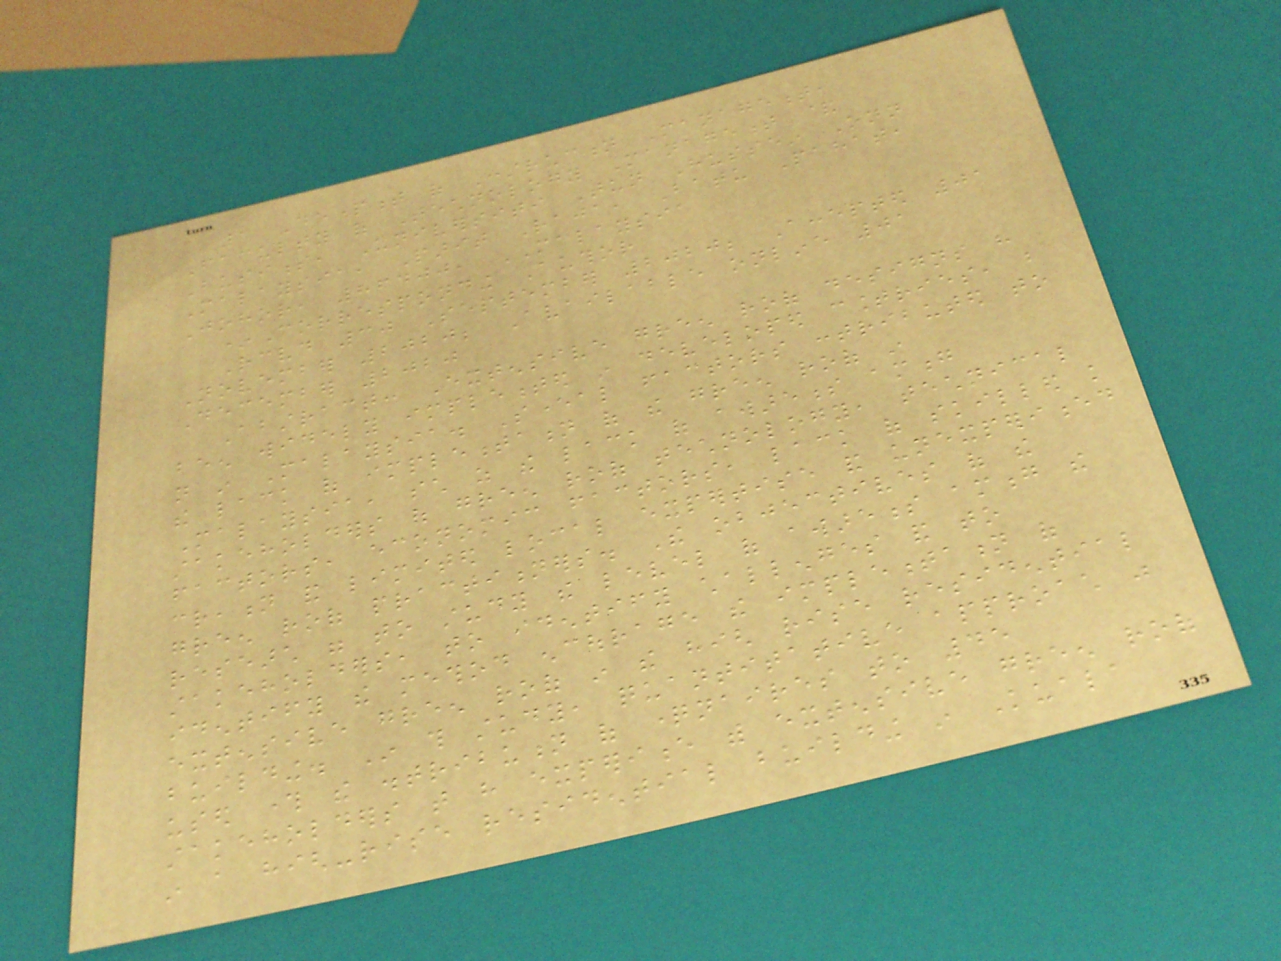1 Department of Construction Management,
Faculty of Technology Management &
Business, Universiti Tun Hussein Onn
Malaysia, Parit Raja, Batu Pahat,
Johor, 86400, MALAYSIA
*Corresponding Author
Received 30 September 2020; Accepted 01
November 2020; Available online 01
December 2020
Abstract: Extensive green roof designs have
been widely implemented in developed countries, but
not in Malaysia. Several factors contributed to
the lack of implementation of the green roof in
Malaysia, such as the lack of awareness among
stakeholders of green roof technology, technical
factors, economic factors, lack of skilled knowledge
creation and limited local expertise and unexperienced
green roof practitioners. The objectives of the
research were to study the level of awareness among the
stakeholders, to identify challenges and to
identify the method encourage the implementation of
extensive green roof in the high rise residential
building. In this study, quantitative approach was
used through the distribution of questionnaires to 45
stakeholders that have experience with extensive green roof
in a high-rise residential building in Kuala
